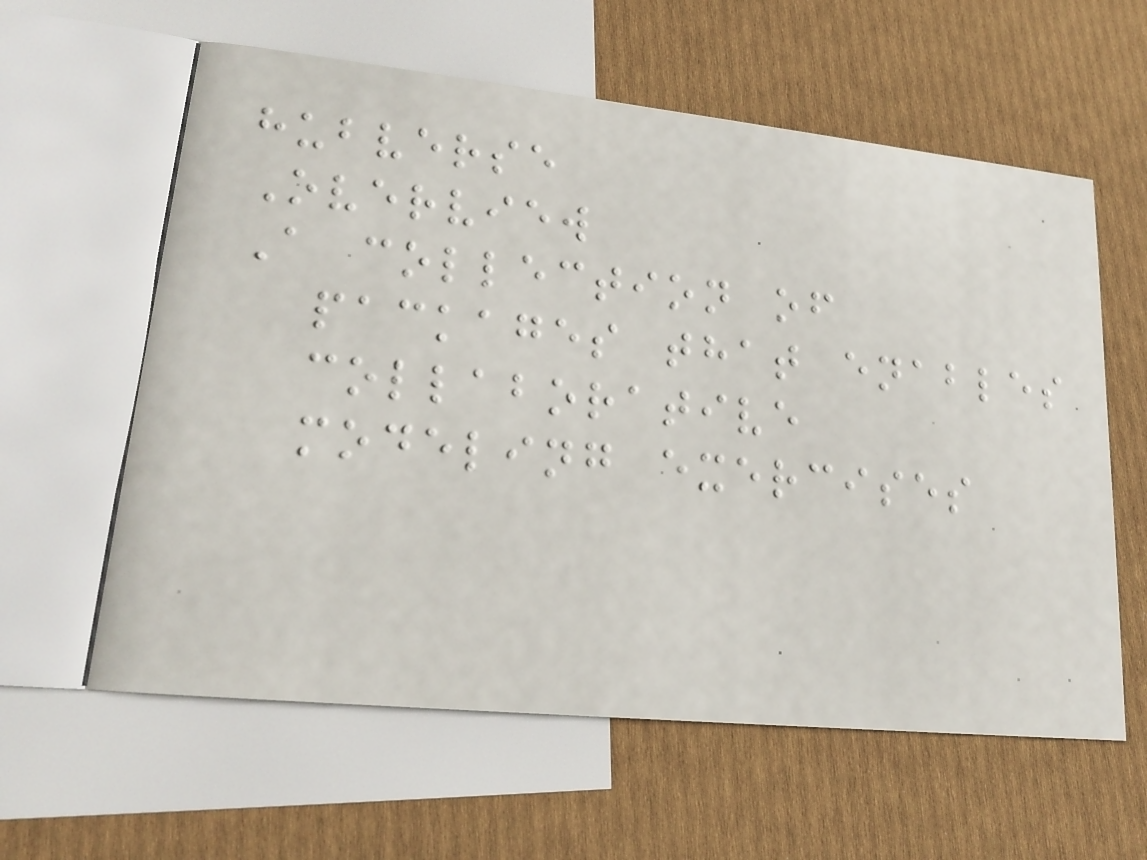hubverse
Overview
A collection of
packages that enables
collaborative
modeling exercises
